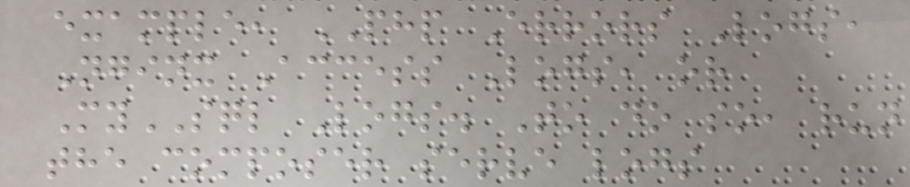example, PHP Errors Logs,
Nginx Access Logs, or
MySQL Logs. To do so, run
the composer serve logs
